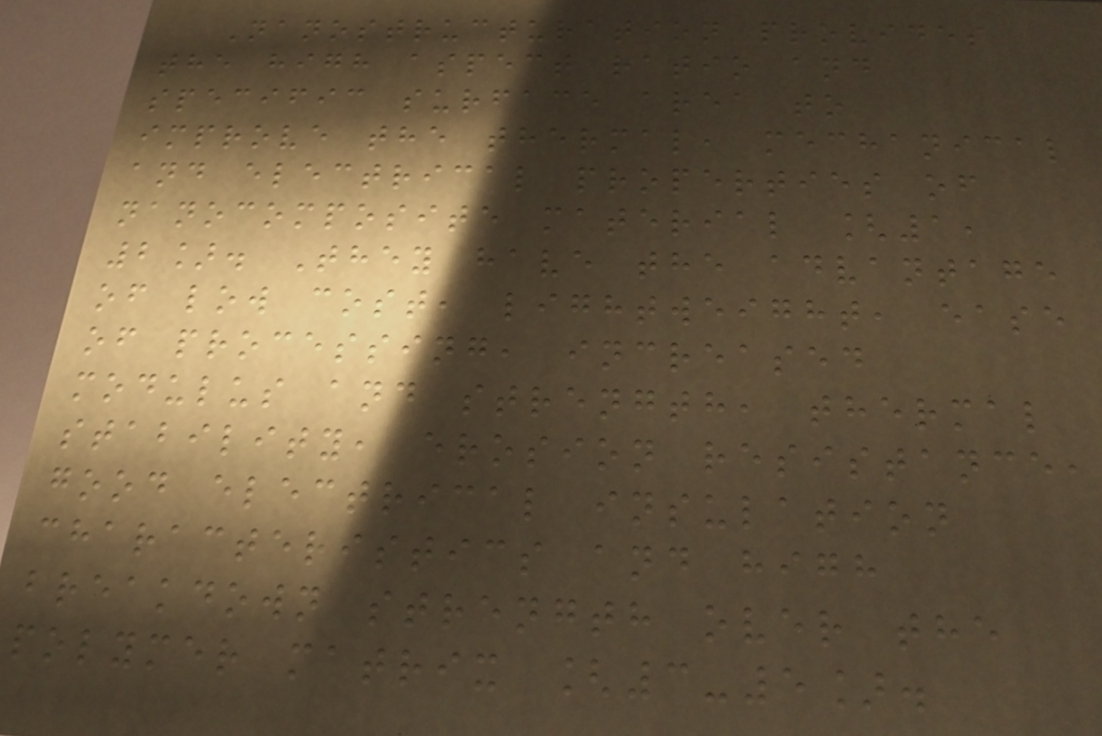Nanostructuration provides
the high aspect ratio and
specific surface area to
improve the thermal, mechanical
and electrical properties of
nanocomposite material [1,
2]. They have the advantage
of low cost, lightweight, ease
of processing, increased
modulus and strength, thermal
stability, erosion resistance,
good electrical insulation
characteristics and high
breakdown strength over the
polymer matrix [3-5].
